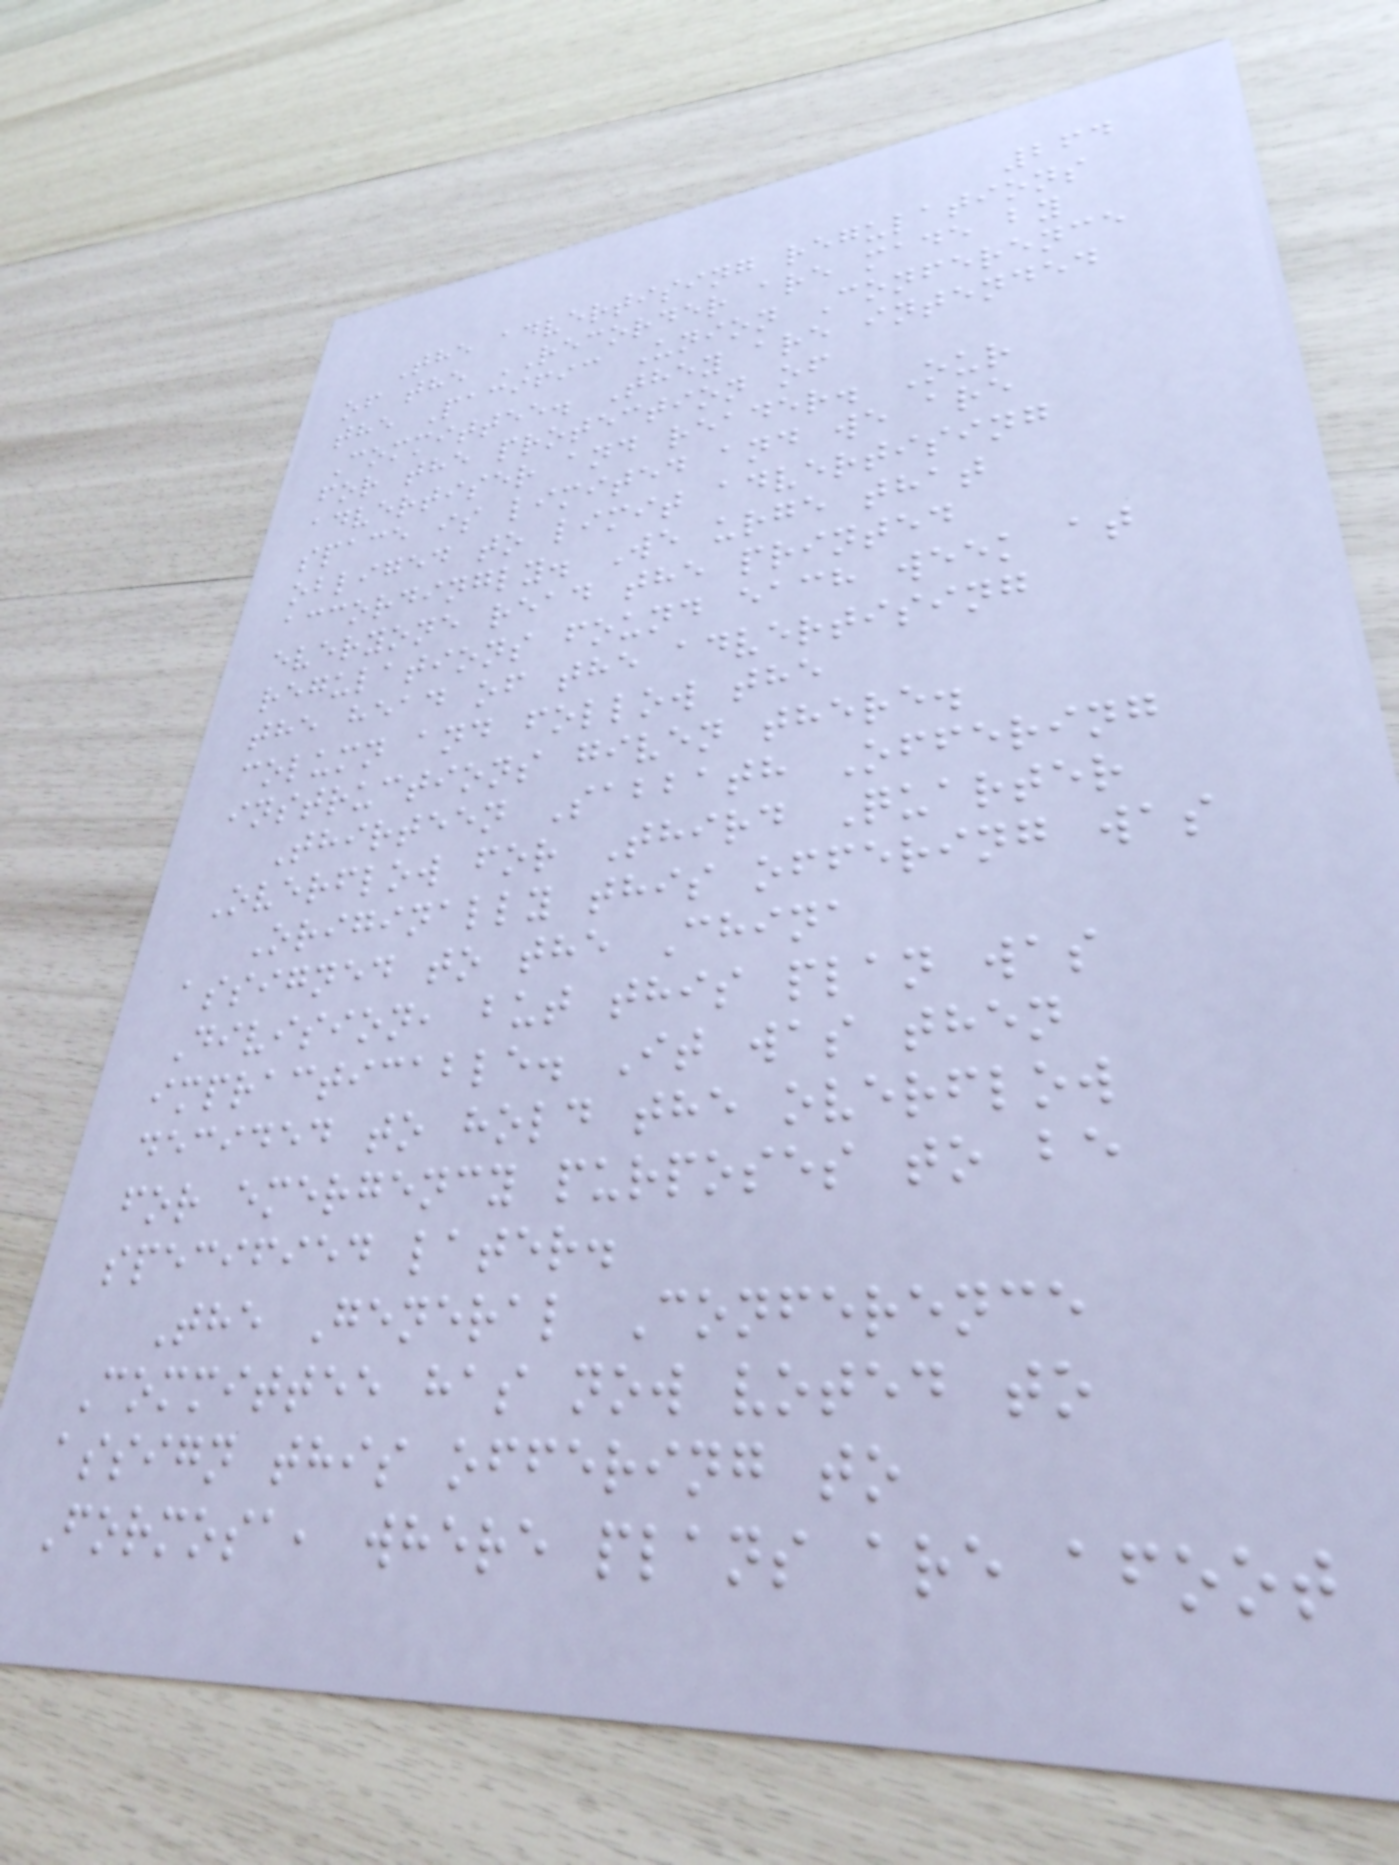264
The advertising regulations
of the RECORDER are made by
the Pacific Union Conference
Committee. They are intended
for the protection of
advertiser and reader. Our
space is limited and we are
obliged to limit advertising
accordingly. We urge that
everyone read the printed
regulations found each week at
the head of the advertising
column and follow the
instructions given there.
Thirteen Sabbath Offering
Overflow for Third Quarter
Originally this offering was
assigned to the China
Division, but this plan was
impracticable. It was then
decided to hold the overflow
for emergency purposes to be
specified later.
The General Conference
Committee has now voted to
assign this offering to
Formosa, where plans are afoot
